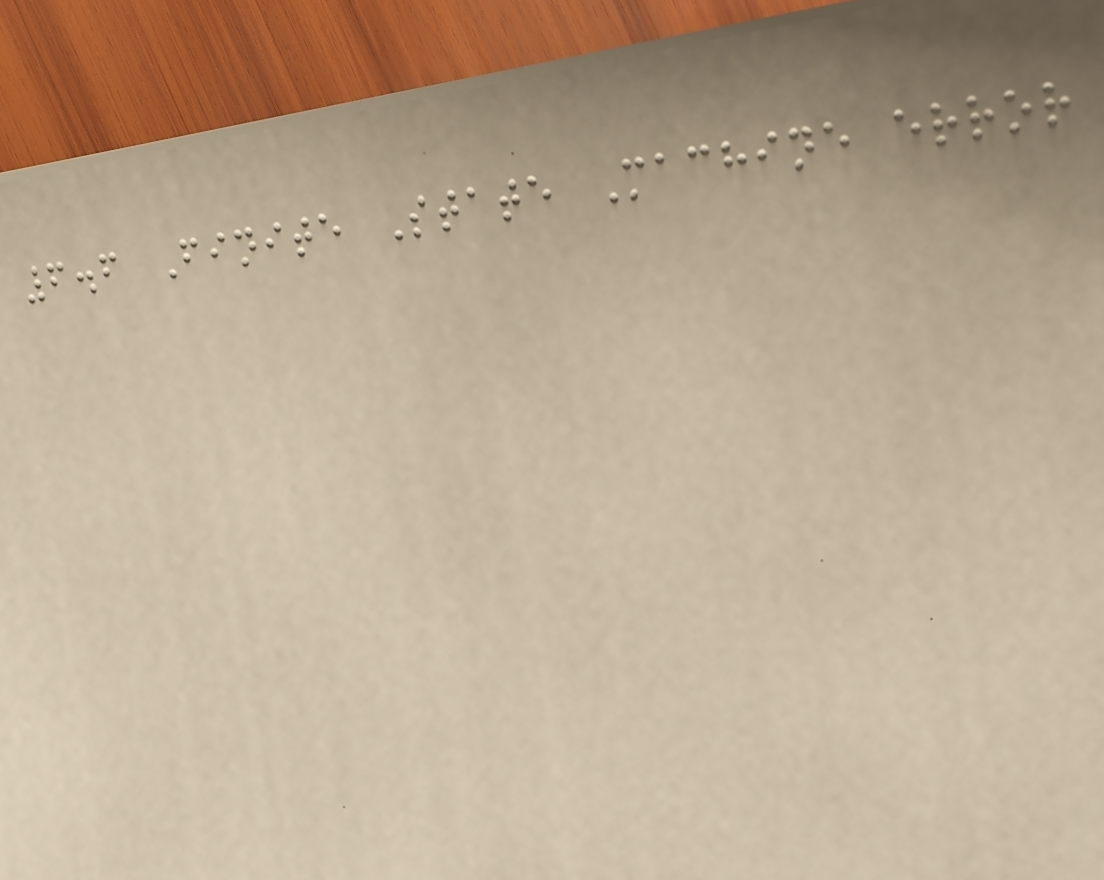6.6 Finite State Machine error
